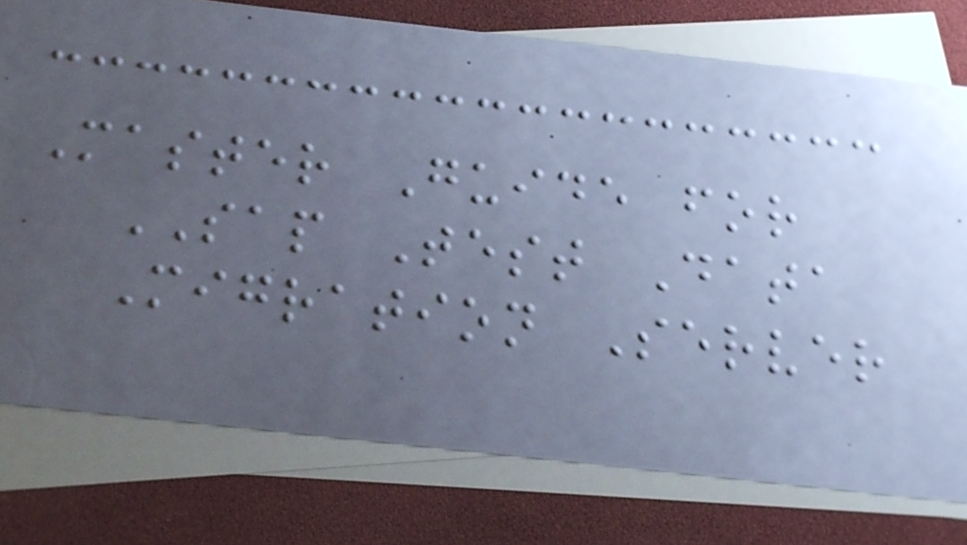Master Guide for
SAP Test Data
Migration Server
